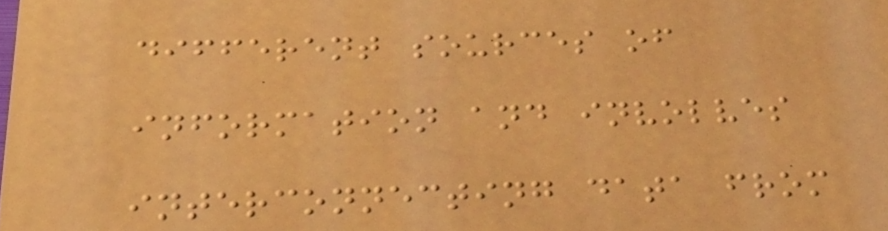different sources of
information and involves
interconnecting data from
